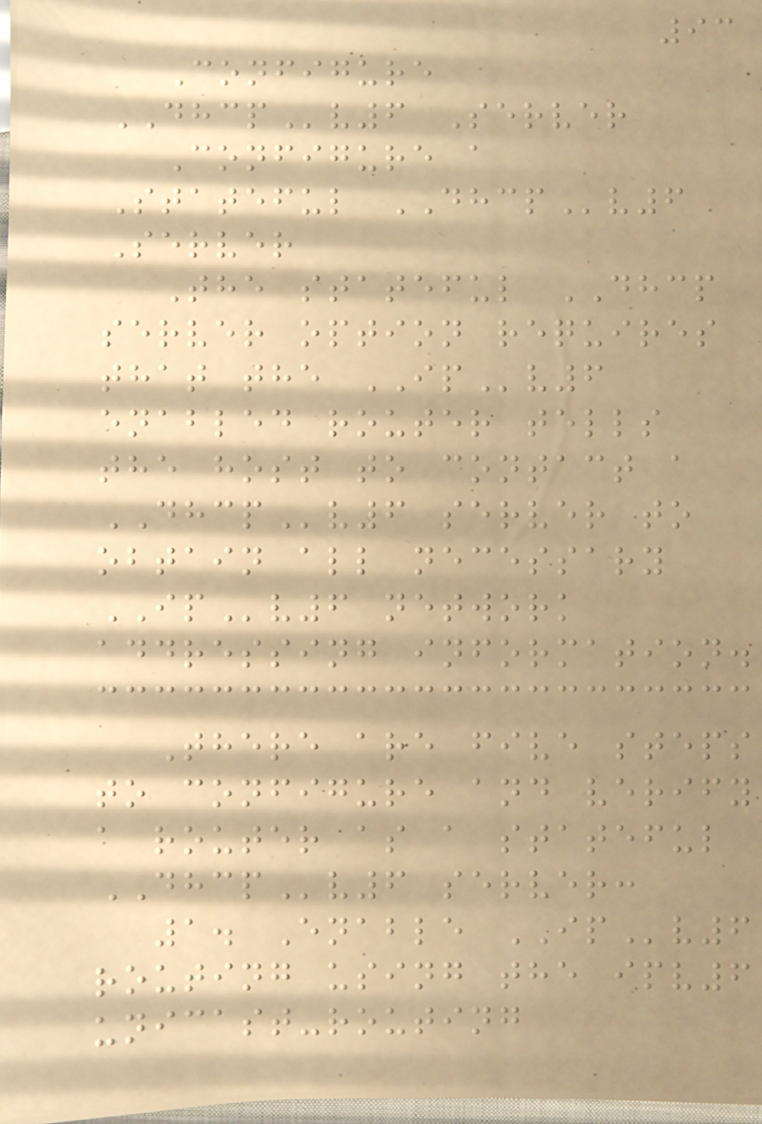93
Configure
DHCPv6 Server
Configure a
Stateful DHCPv6
Server
The stateful DHCP
server option requires
that the IPv6
enabled router tells
the host to contact a
DHCPv6 server to
obtain all necessary
IPv6 network
addressing information.
There are five steps
to configure and verify
a router as a stateful
DHCPv6 server:
1. Enable IPv6
routing using the ipv6
unicast-routing
